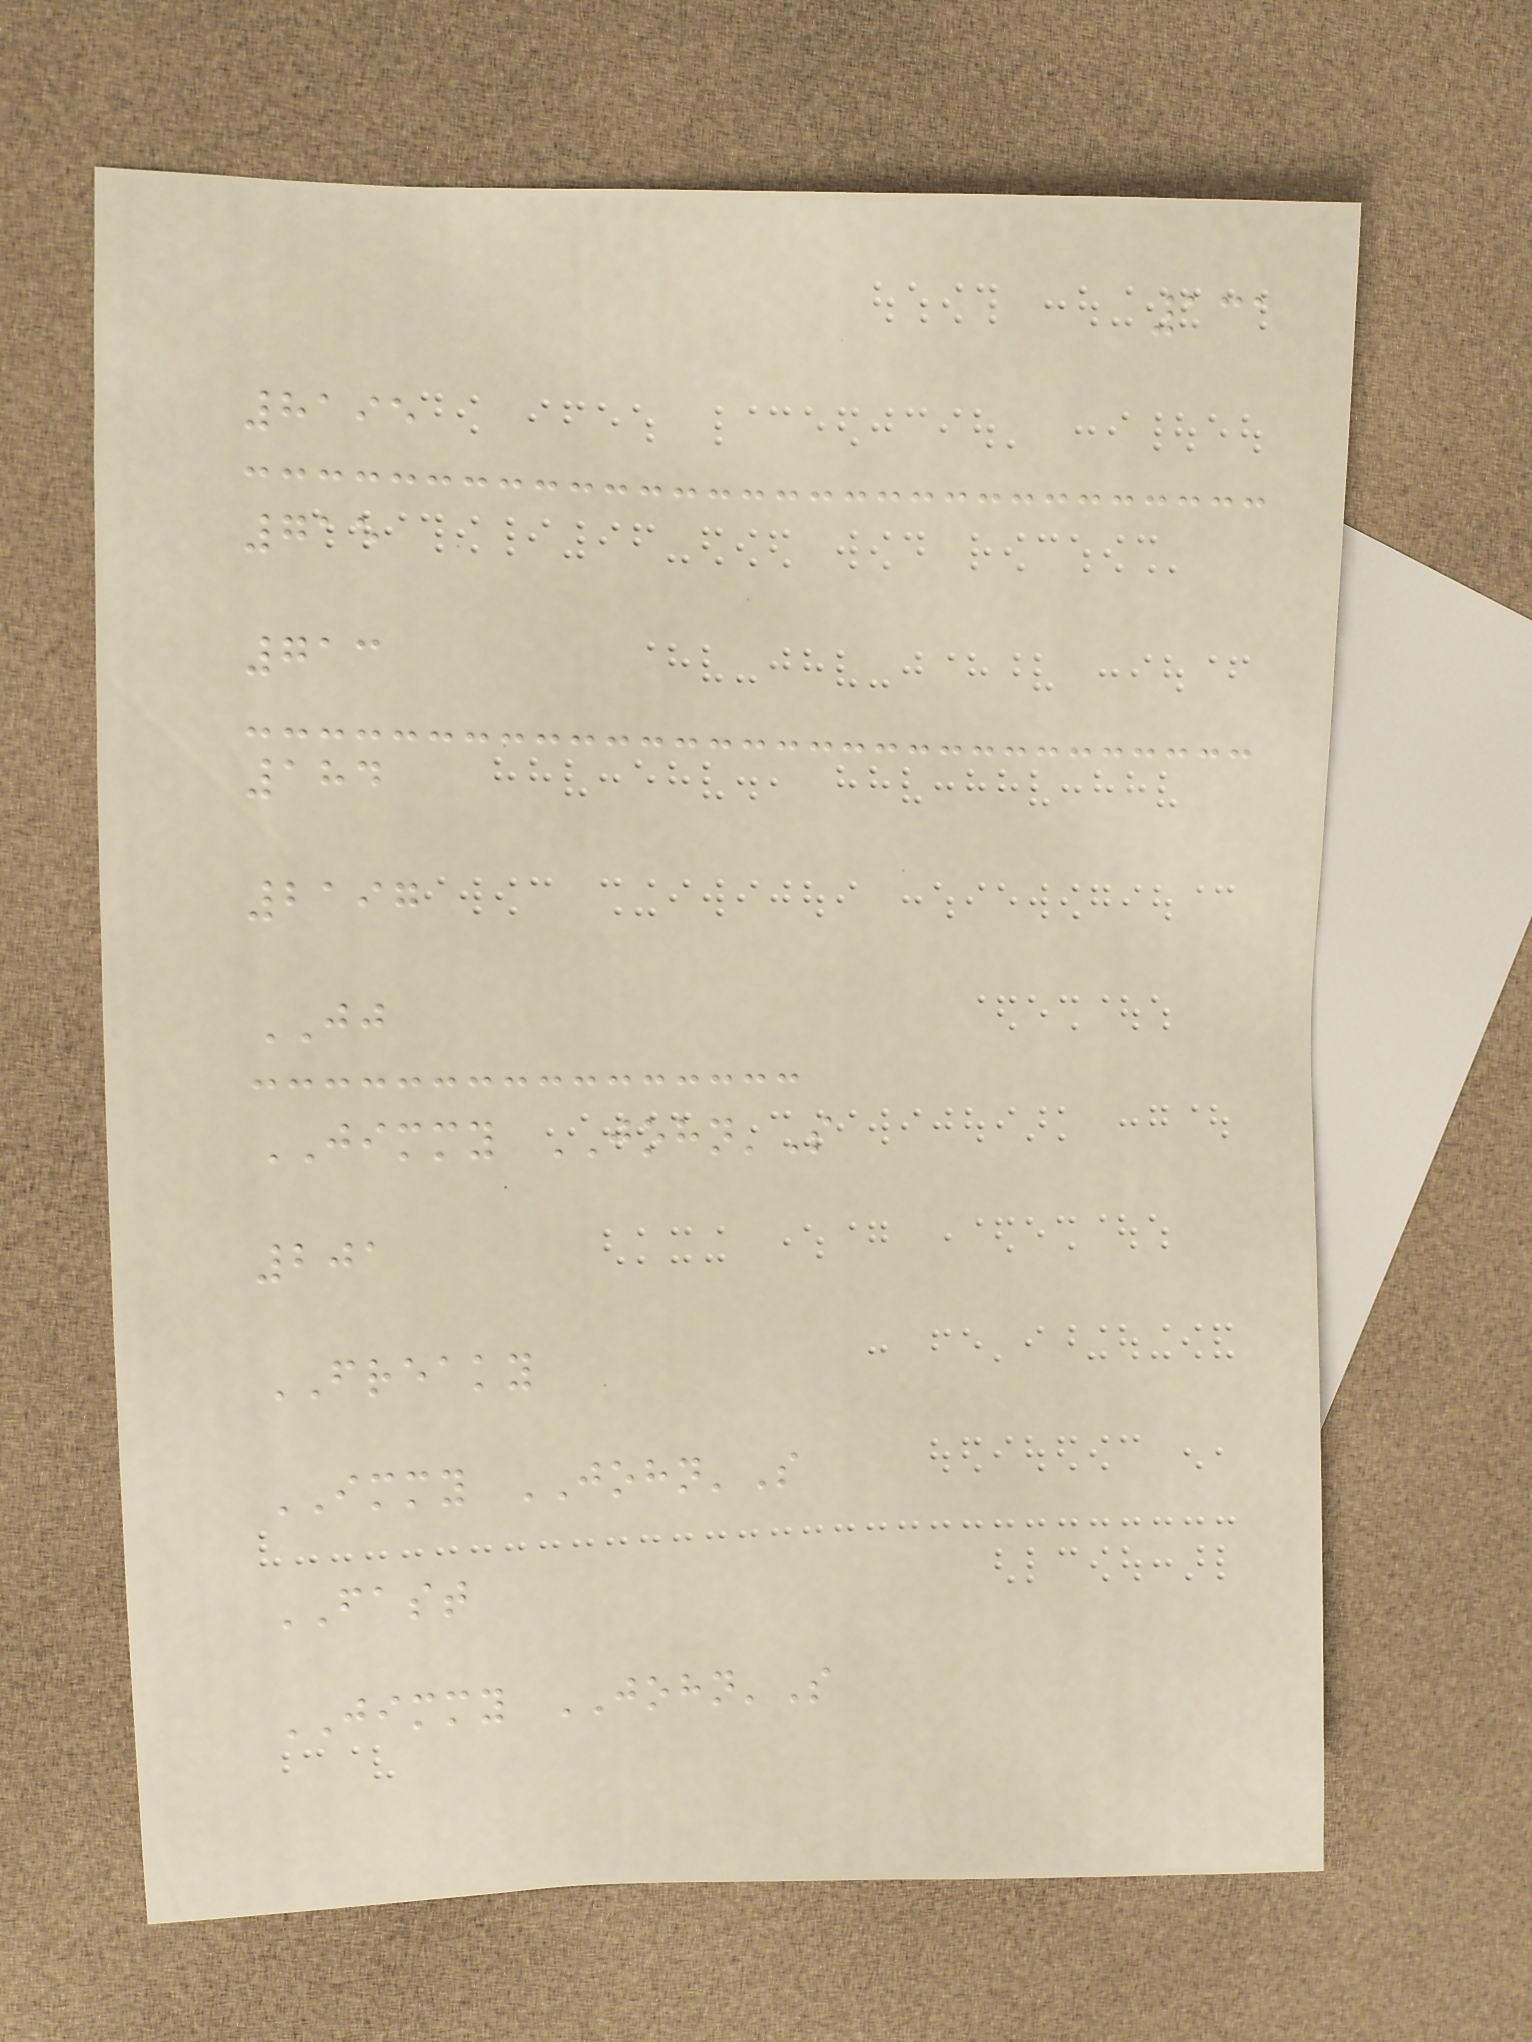131
8195
715
713
184
2197
JJ
JIMMY JOHN'S
201
FREAKY
IMMY JOHN'S
FAST
JIMMY JOHN'S
